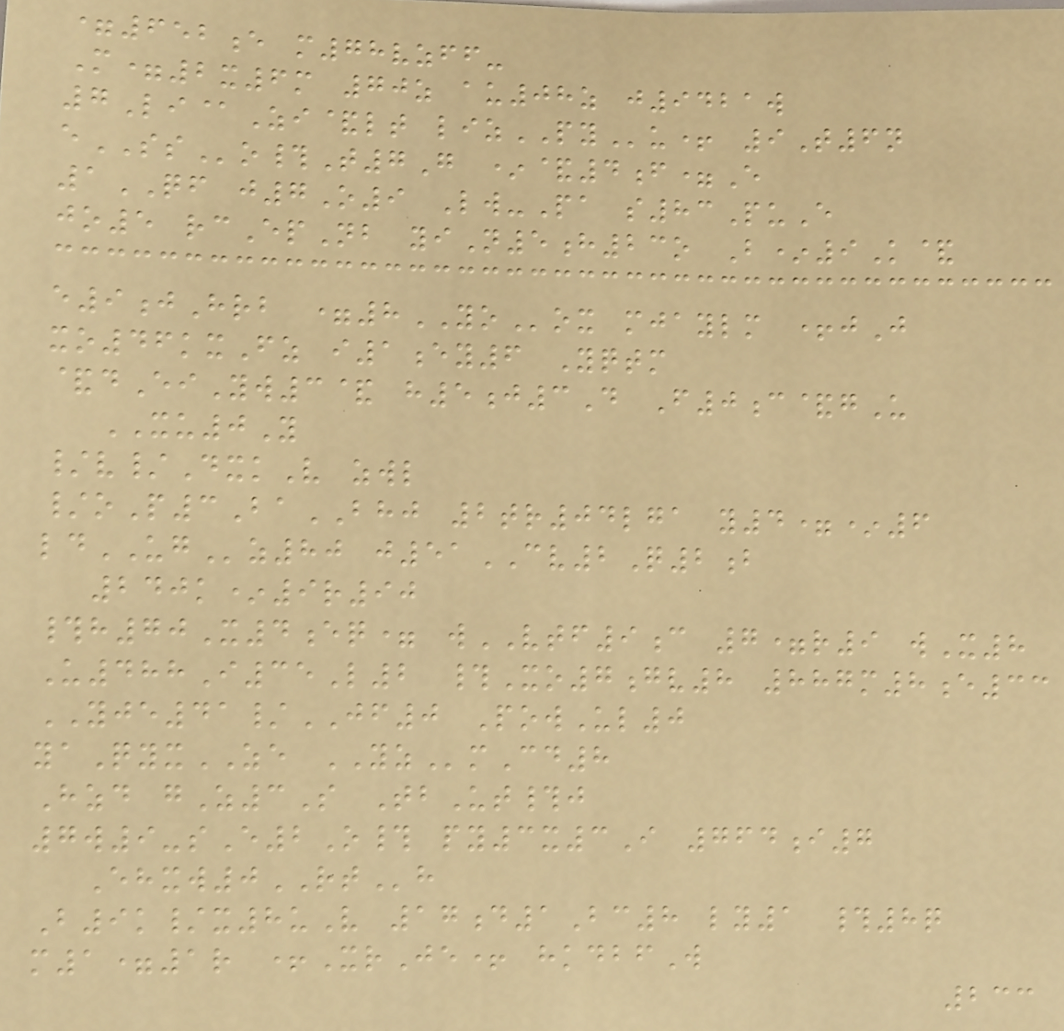=652e m78vzff-
M=2x6m 70z au08z j9421w
7Li@Zi&lt lizPYu+ 9T6n
eSSo#T7G *&4f=E
1QF j7O9 Lw-Pa s83PuE
jo5 rcEpNb yiN5h23o B*9K&
e9jHrb =8YOox mjaylm +jJ
xo46kxFz i1ey6 Yqtm
&dEiYw3& h5j3D F0c&gU
XU0Y
/v/DxkV zwl
/oP3BaBHJ 2tr04lga y4=*6
ldUGz80 j51CV2Q2b
240k*9r90
#h70X4eq= wVTF9c 7=r9 wX8
U488I35L2 #Xo7gv8 887m8e33
YJE41/JF0 PowUl0
yaQyxZE YZmCd8
Hzd gZ3S TbUt#j
7w9-sE2O# py3x3I 764i7
Ehxw0RTh
B9k/x8uV 17d1Bc8 ly1 #8q
m1=1r +XrJe+ hkdbfW
233
